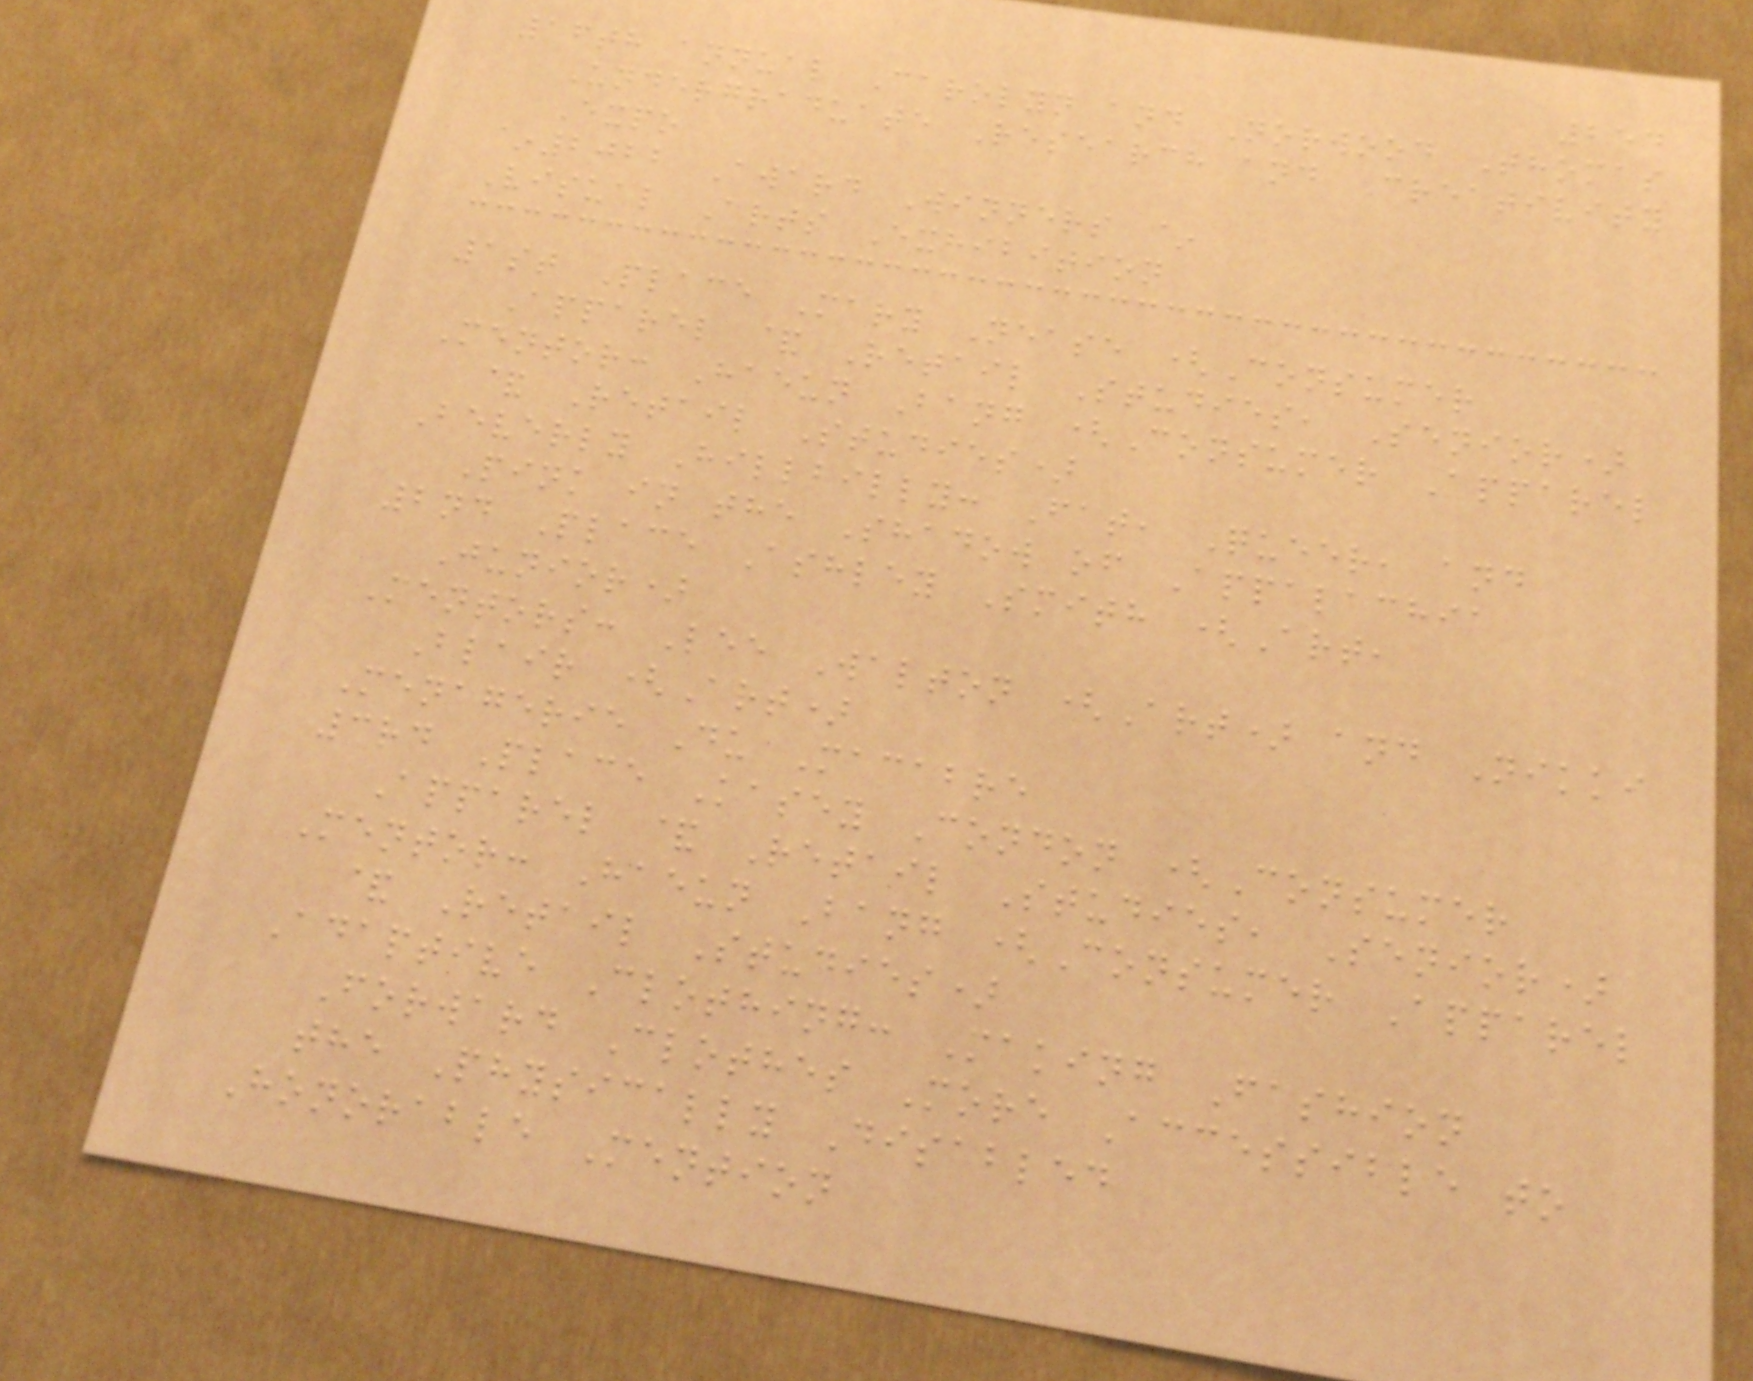254
16th annual Carolyn and Norwood Thomas
Undergraduate Research and Creativity
Expo
~2022 Award Winners ~
Visual Arts Exhibition
1st Place Mary Nease (Consumer
Apparel & Retail Studies, Senior)
Mentor: Haeun Bang (Consumer Apparel
& Retail Studies)
Beverly Hillbilly: Fat, Queer, and
Pink in the Shadow of Appalachia
2nd Place Ashley Smith (Art,
Junior)
Mentors: Lee Walton (Art) and Nikki
Blair (Art)
Menagerie Du Macabre
3rd Place Kasey Condon (Consumer
Apparel & Retail Studies, Senior)
Mentor: Haeun Bang (Consumer Apparel
& Retail Studies)
Adaptive Clothing: Making Fashion
Forward Clothes More Accessible to
the Physically Disabled
Honorable Mention
